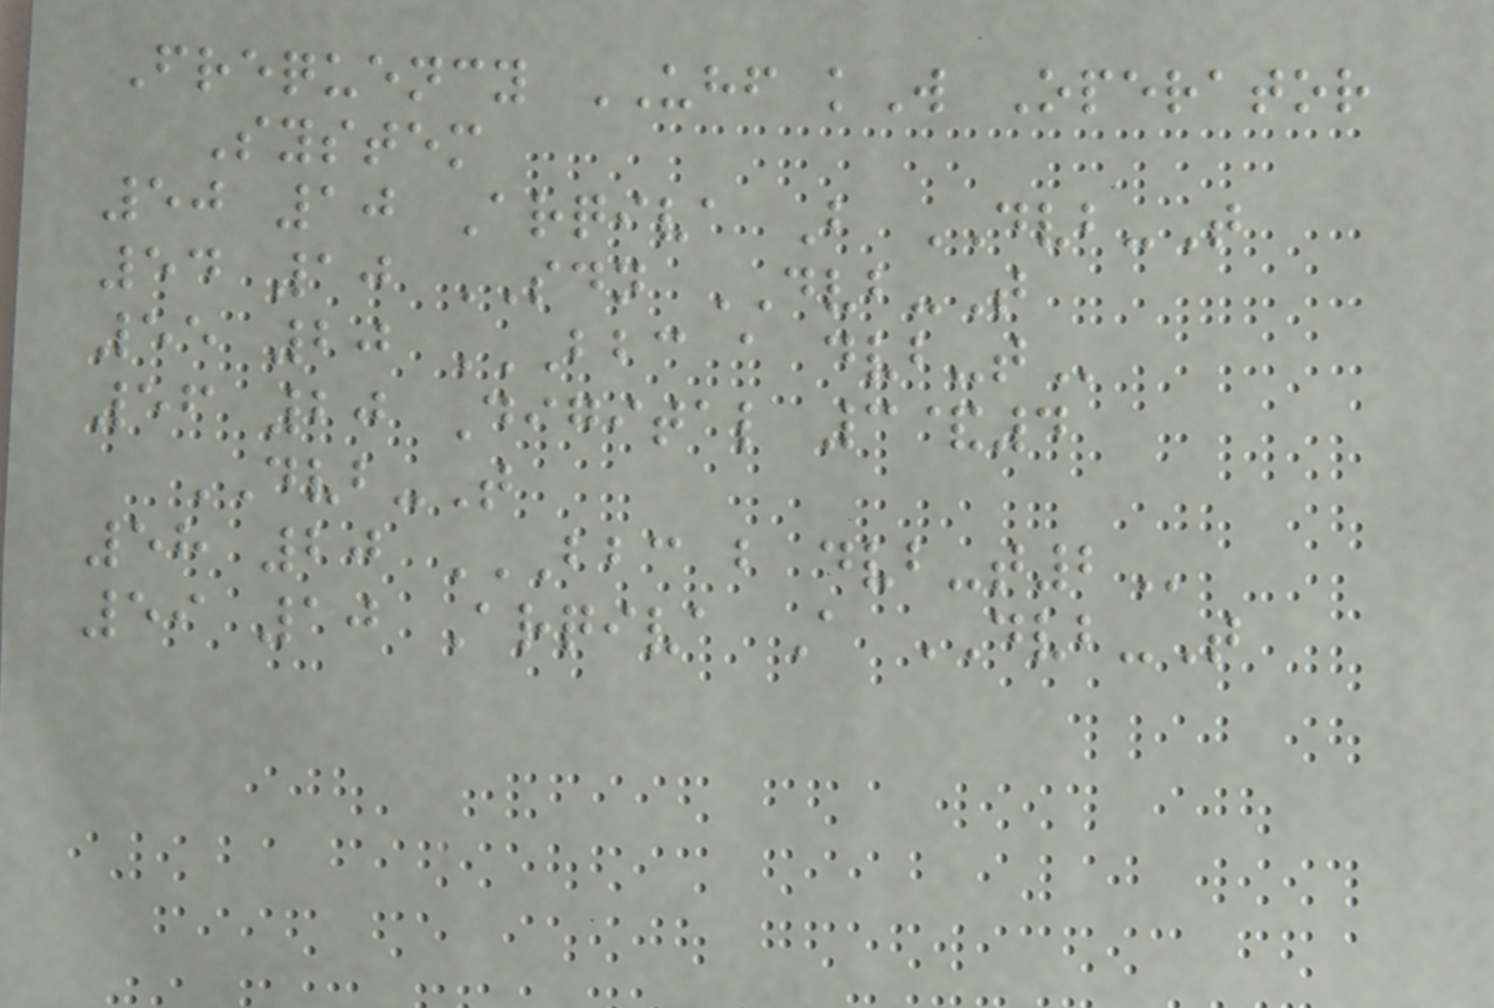Frequency UHF kW Operator
System
50 10 Arqiva B DVB-T
54 10 SDN DVB-T
55 20 BBC A DVB-T
56 20 Digital 3&4
DVB-T
58 20 BBC B DVB-T2
59 10 Arqiva A DVB-T
